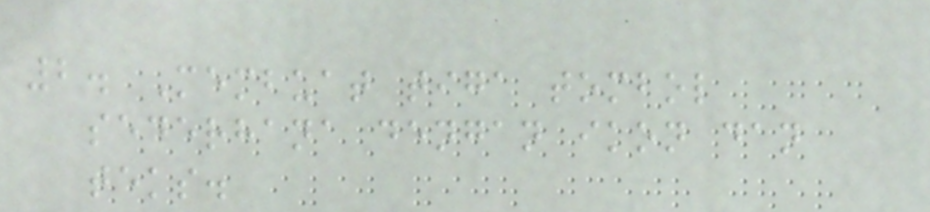2. Membuat tiga tombol
sederhana dengan ikon dan
teks.
